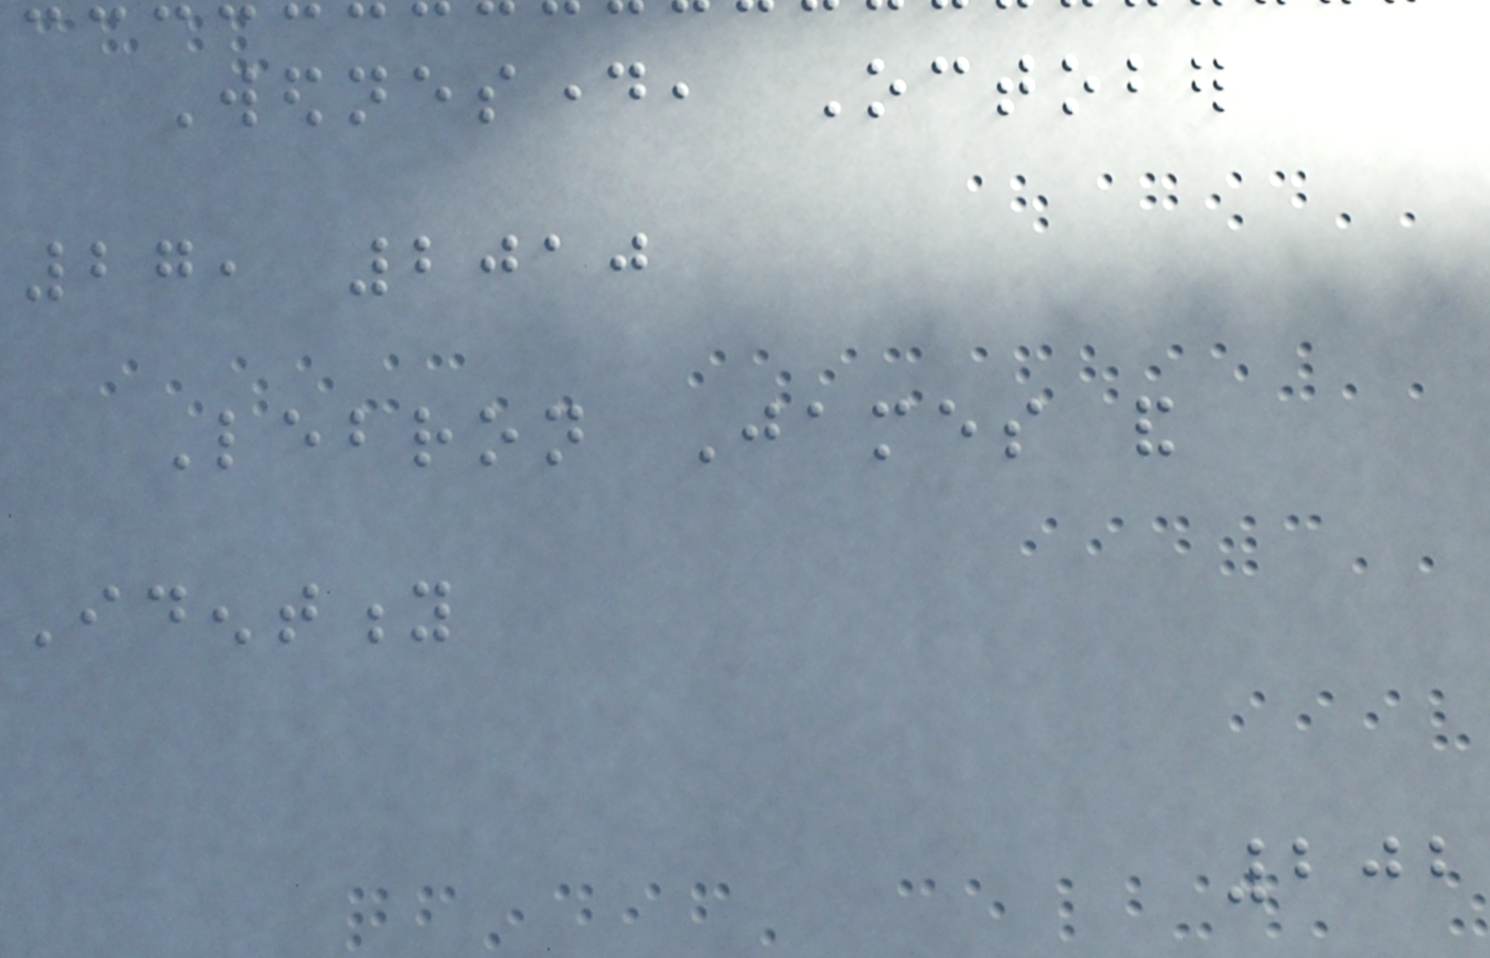Wednesday, October
27, 2010
Lebron James and
Identity
202
